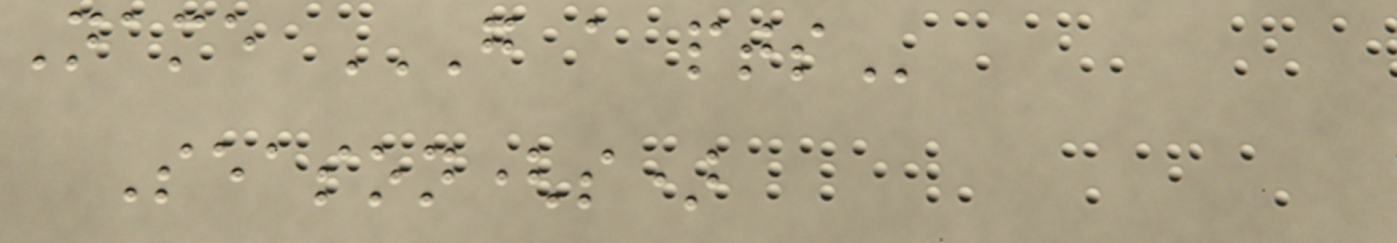Name G A PTS
Season(s)
